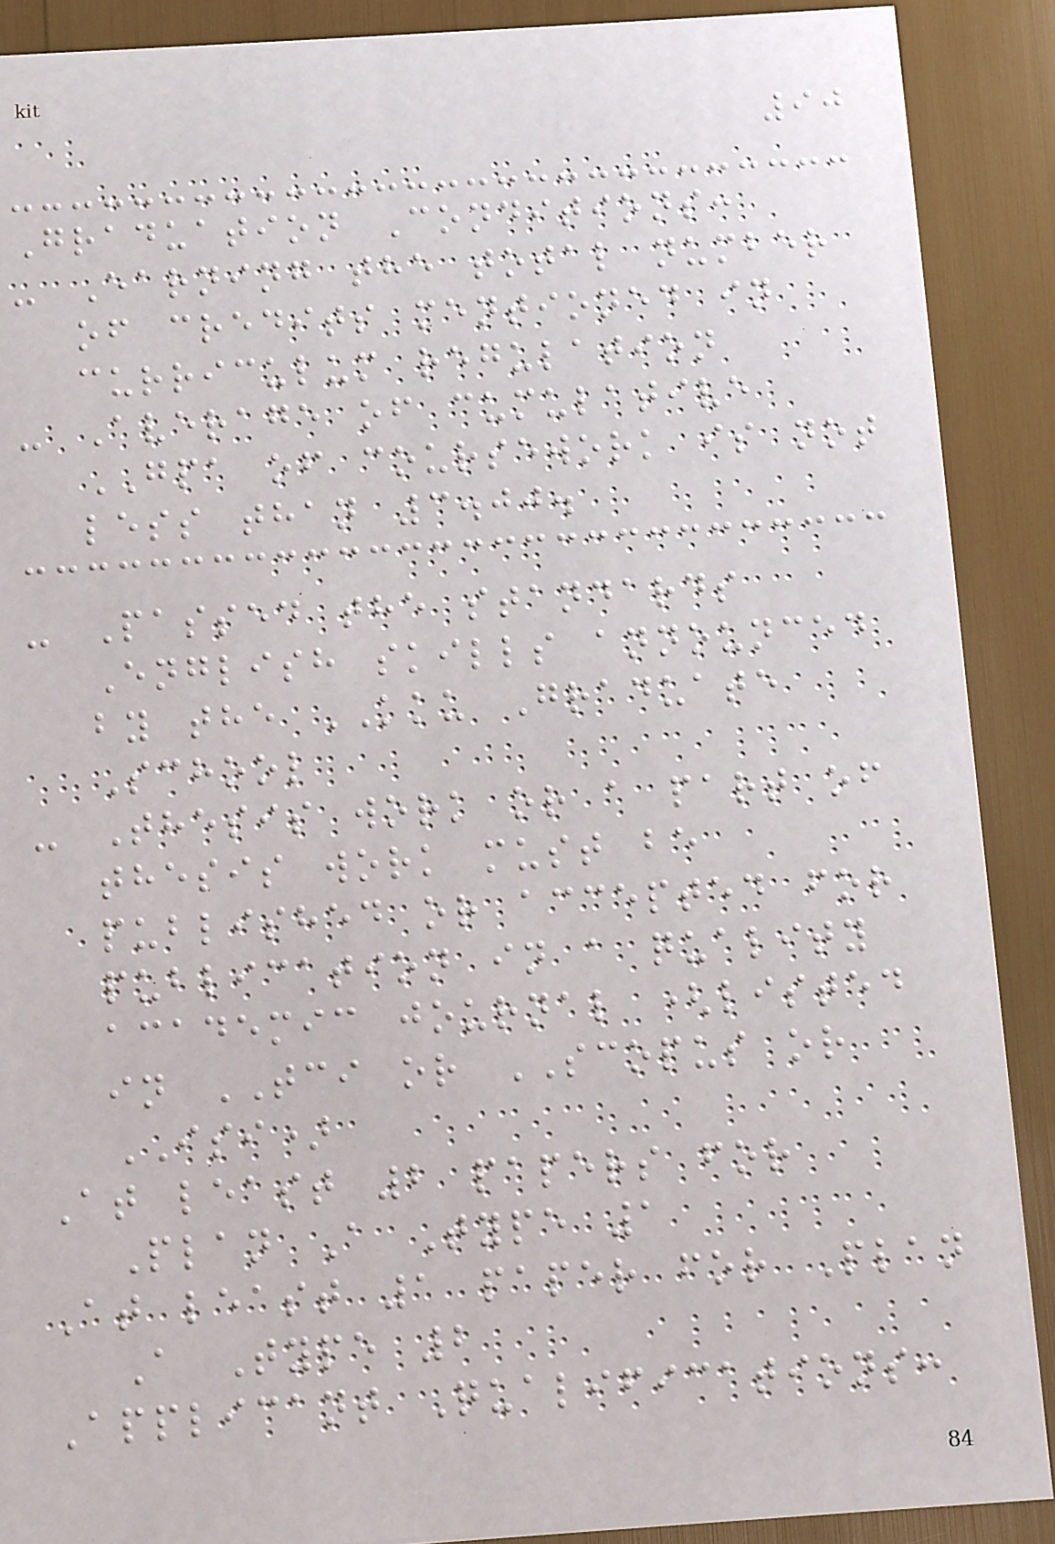90
Graduation Conditions:
- Earning the total number
of credits mentioned in
curriculum regulation
- Average of cumulative
GPA of coursework is not
less than 3.00.
- Passed the standards
English skills announced
by the KKU Graduate
School
- Thesis work or a part of
thesis work must be
published or accepted for
publication in a quality
academic journal (listed
in TCI or SCOPUS or
ISI)
At least 2 papers for
Plan A Type 1
At least 1 paper for Plan
A Type 2
Applicant Qualifications:
